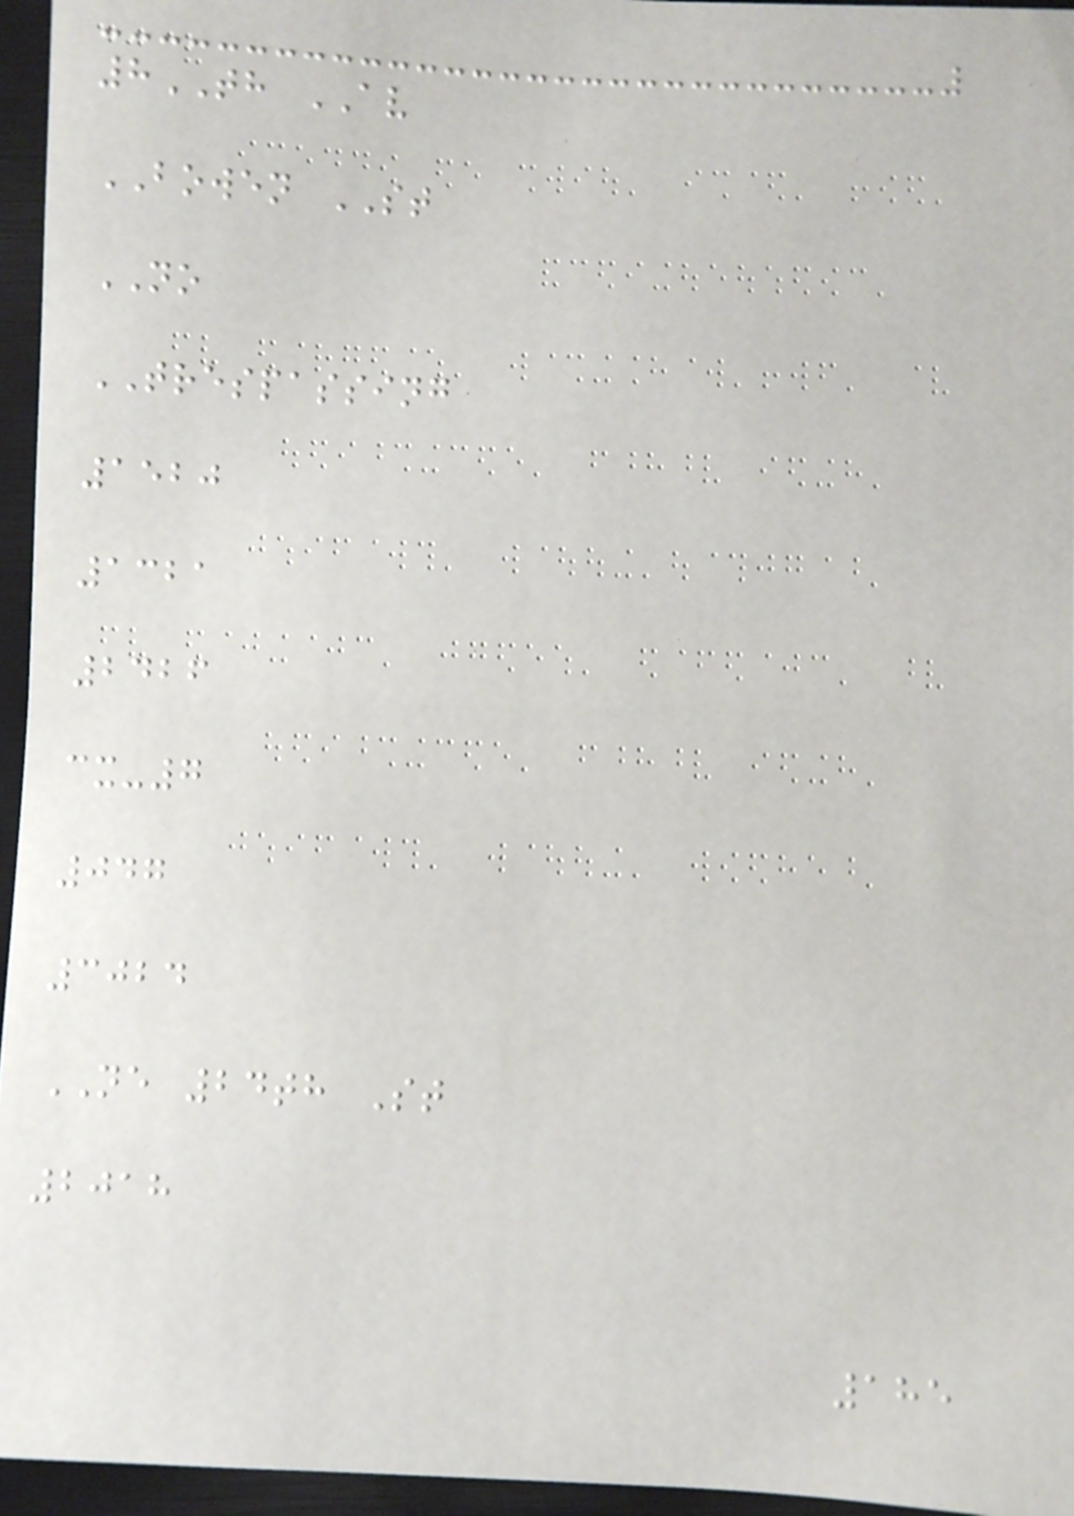8TH AV
BOWEN ST
NO
TRESPASSING
1520
1321
2426
cx-7
047
3024
NE 24th St
2018
185
